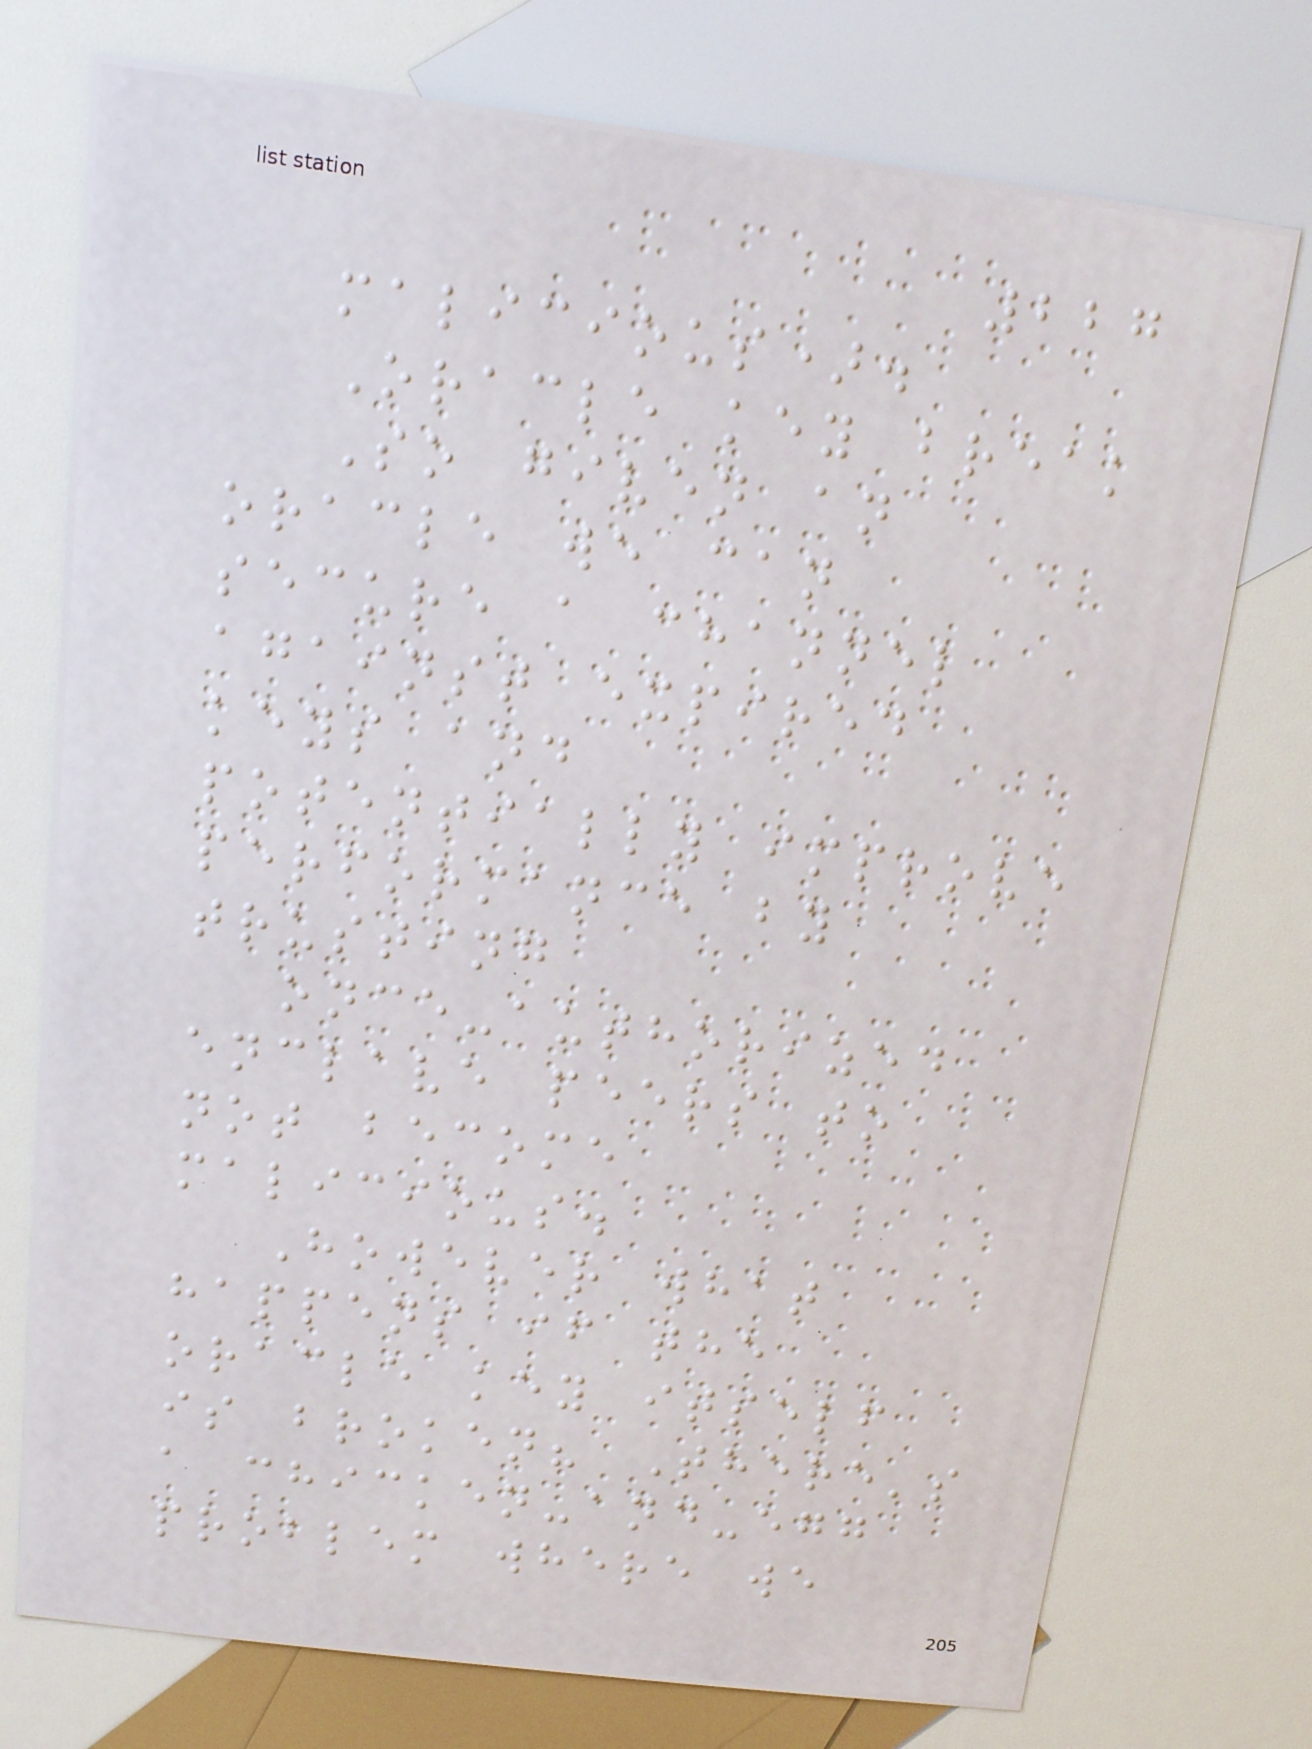227
malicious).
Oracle key break
So given an
oracle we can
secure a channel
against expired
keys and
potentially improve
performance by
trusting
once-authorized
enclave peers to
not become
malicious.
However what
happens if the
oracle key itself
is broken? There's
a chicken-and-egg
problem where we
